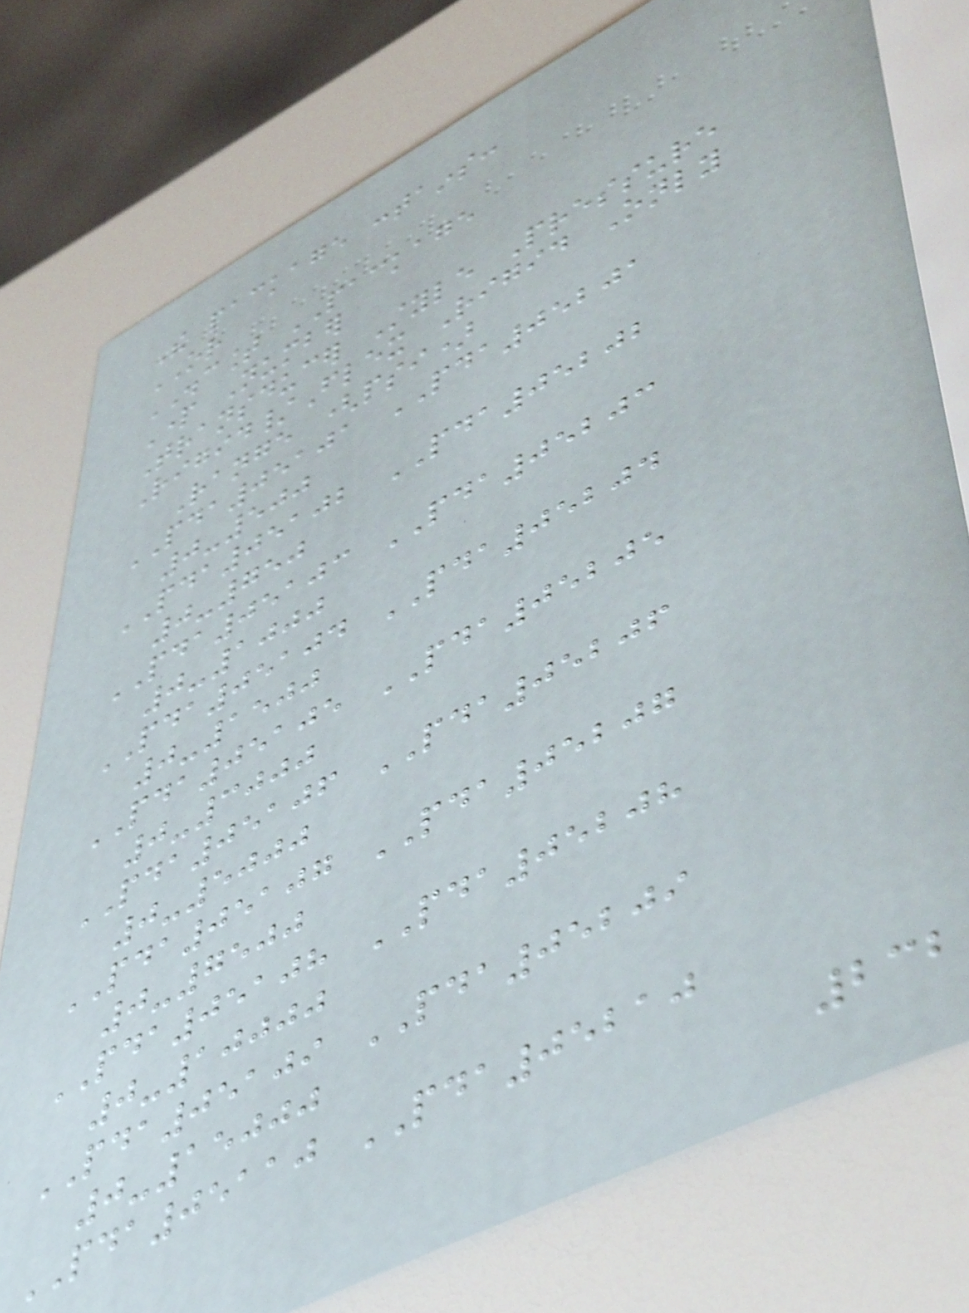The package contains:
OR
DISCOUNT PACKAGE
Part Number
Transducer Style Pressure
Rigid/Flex Rigid Only
Range (psi)
PDA05101 PDA05201
0-500
PDA05102 PDA05202
0-750
PDA05103 PDA05203
0-1000
PDA05104 PDA05204
0-1500
PDA05105 PDA05205
0-3000
PDA05106 PDA05206
0-5000
PDA05107 PDA05207
0-7500
PDA05108 PDA05208
0-10000
PDA05109 PDA05209
0-15000
PDA05110 PDA05210
232
